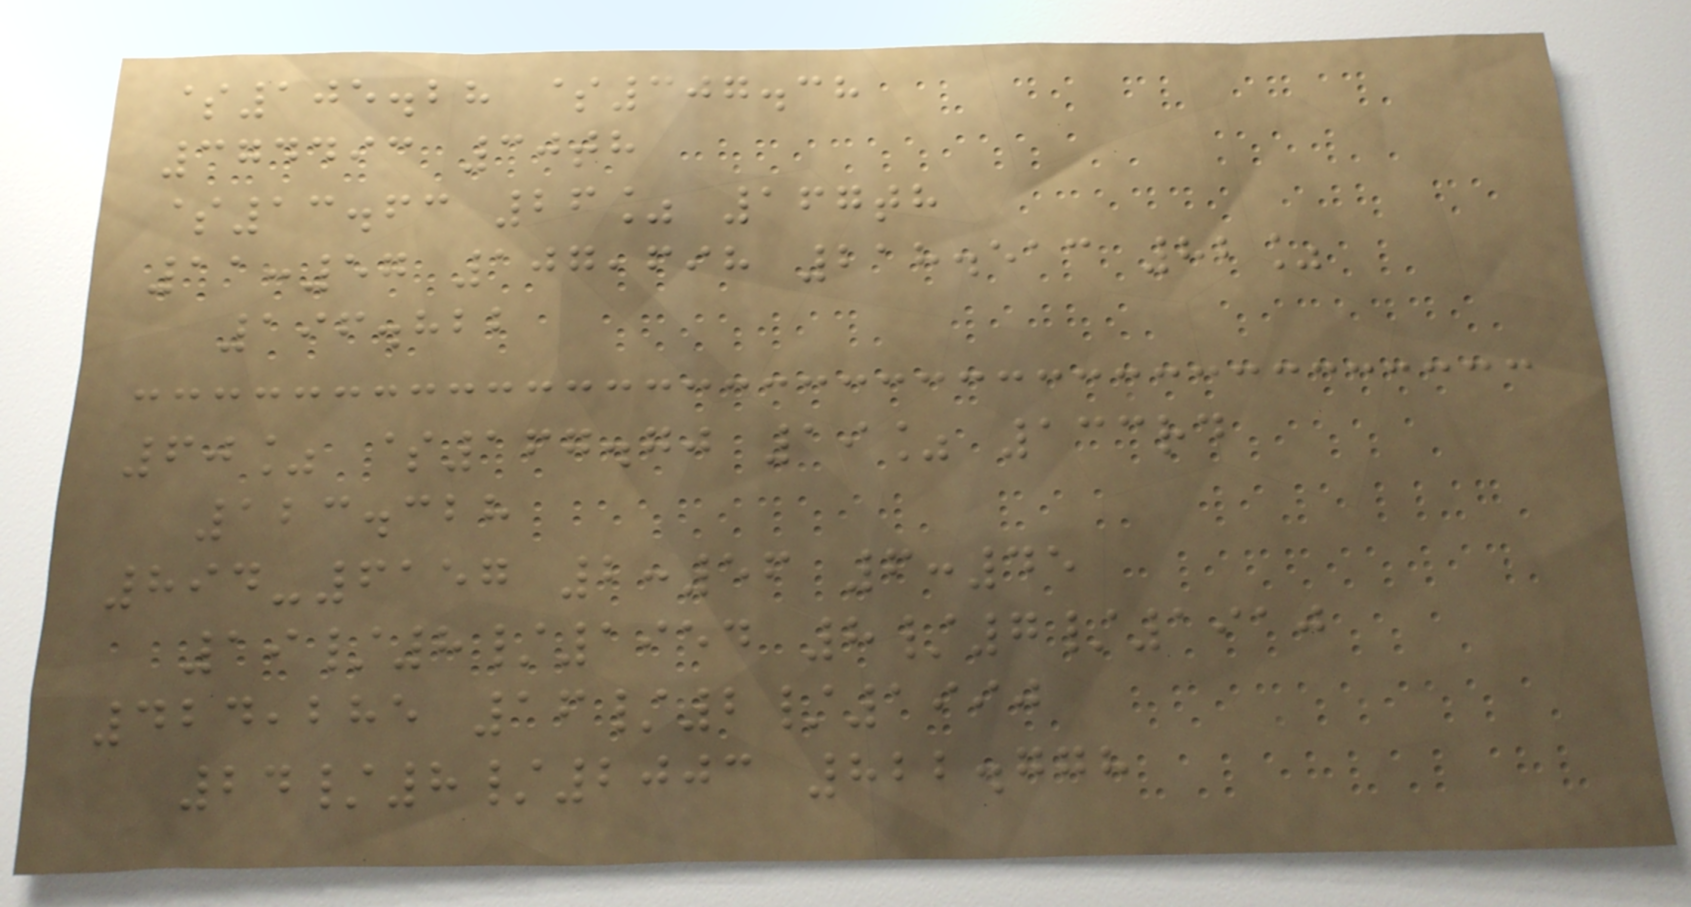$105.28 $307.38
374493 30th
$13.63 26% 167th
11:57 107,698 218.513 82%
196.822
60% $167.70 19% 133rd
123.328
894-6157 2:56 6:45
19/8/1954 8/7/1910
424,285 16/2/1990
24/8/2003 822.778
